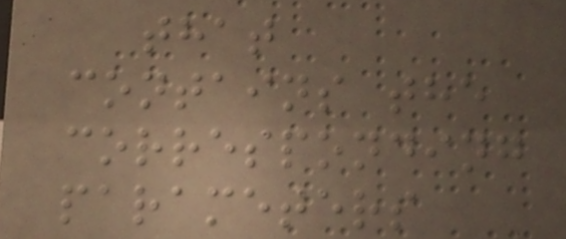that
contains the
corresponding
parameters
